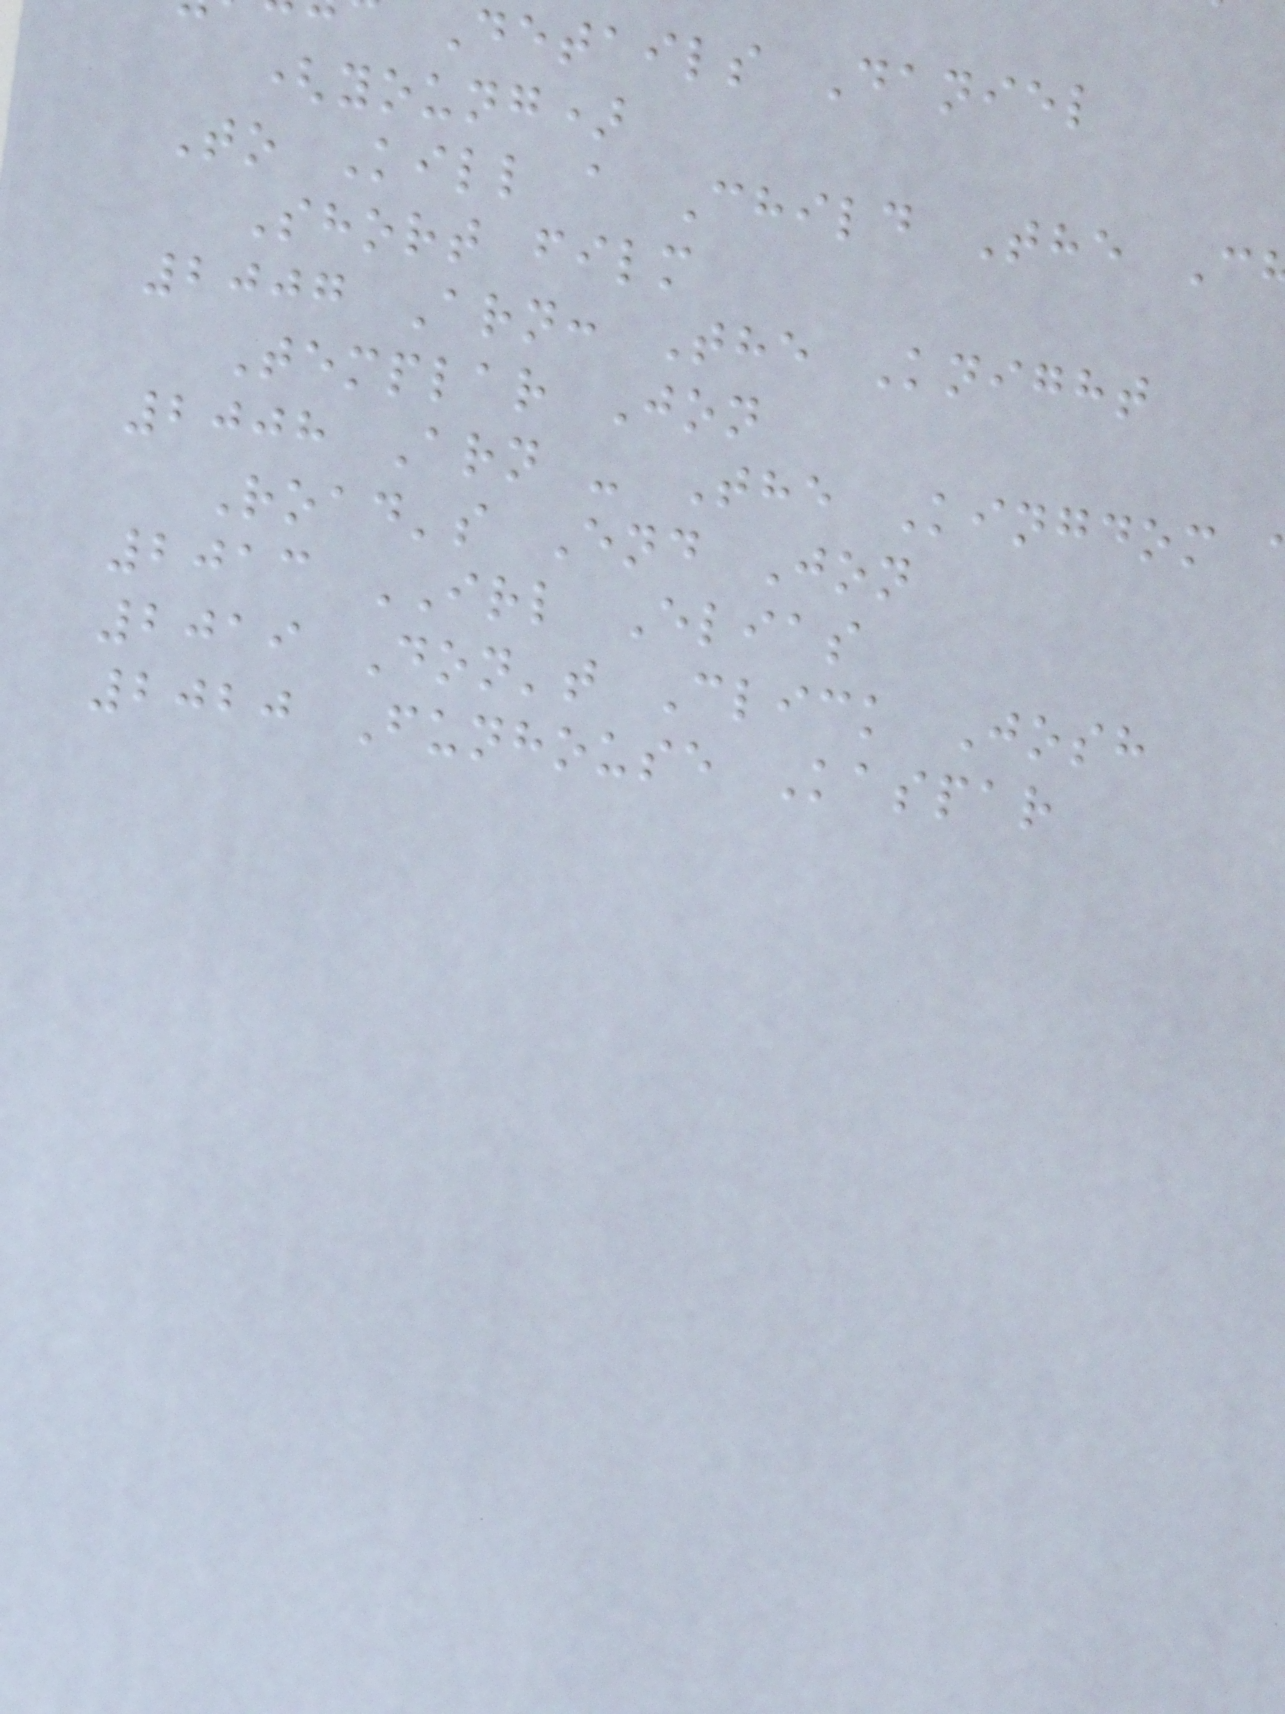Details Daniel
(young)
To Kill a Child The C
Short film
2007 Arn: The Knight
Templar Jon
2008 Arn - The Kingdom
Road's End Jon
2013 IRL Elias
2019 Don't Click Josh
2020 Funhouse Kaspar
